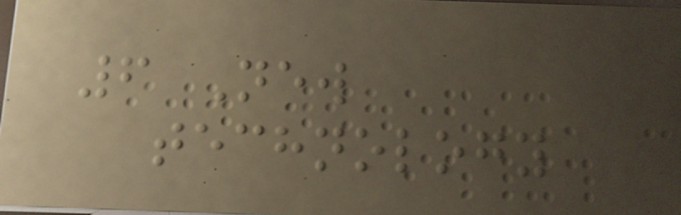6 New
technology
